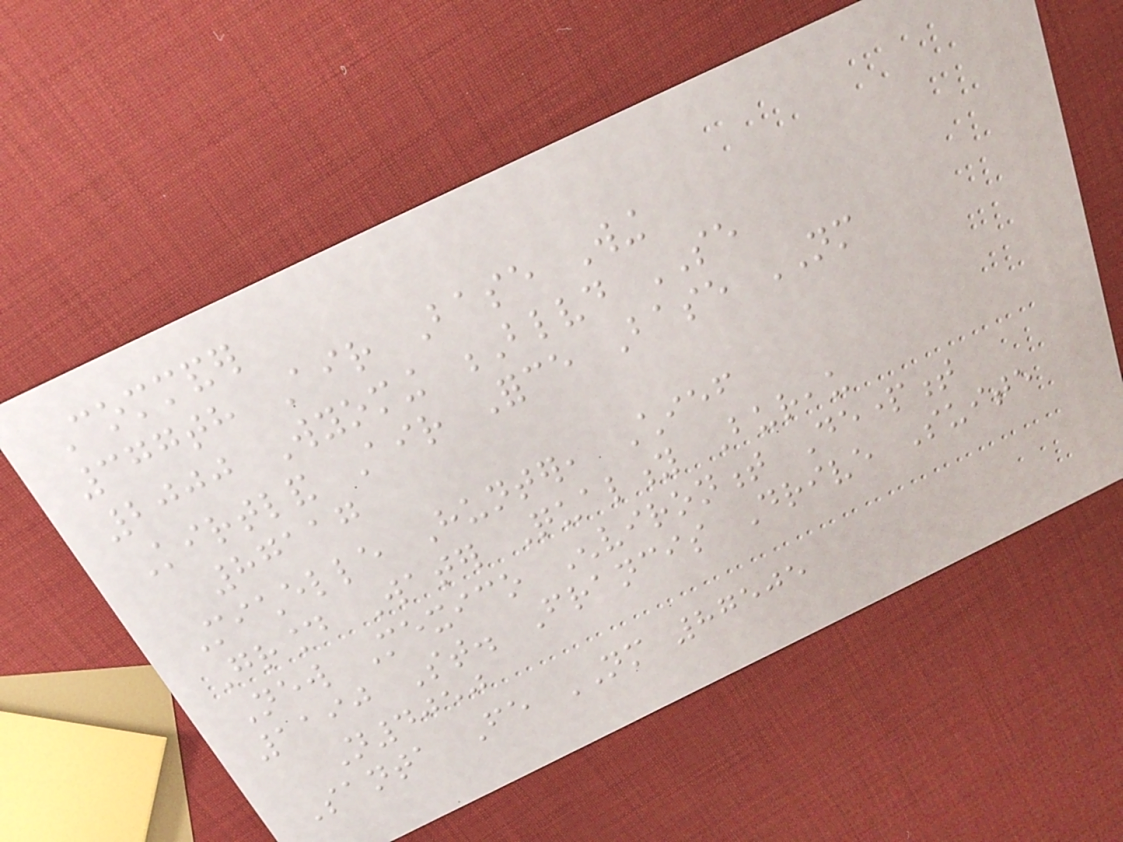Commander
377th Air Base Wing
2000 Wyoming Blvd SE
Kirtland Air Force Base NM
87117
Michelle Hunter, Chief
Ground Water Quality Bureau
New Mexico Environment Department
1190 St. Francis Drive Suite
N4050
Santa Fe NM 87505
